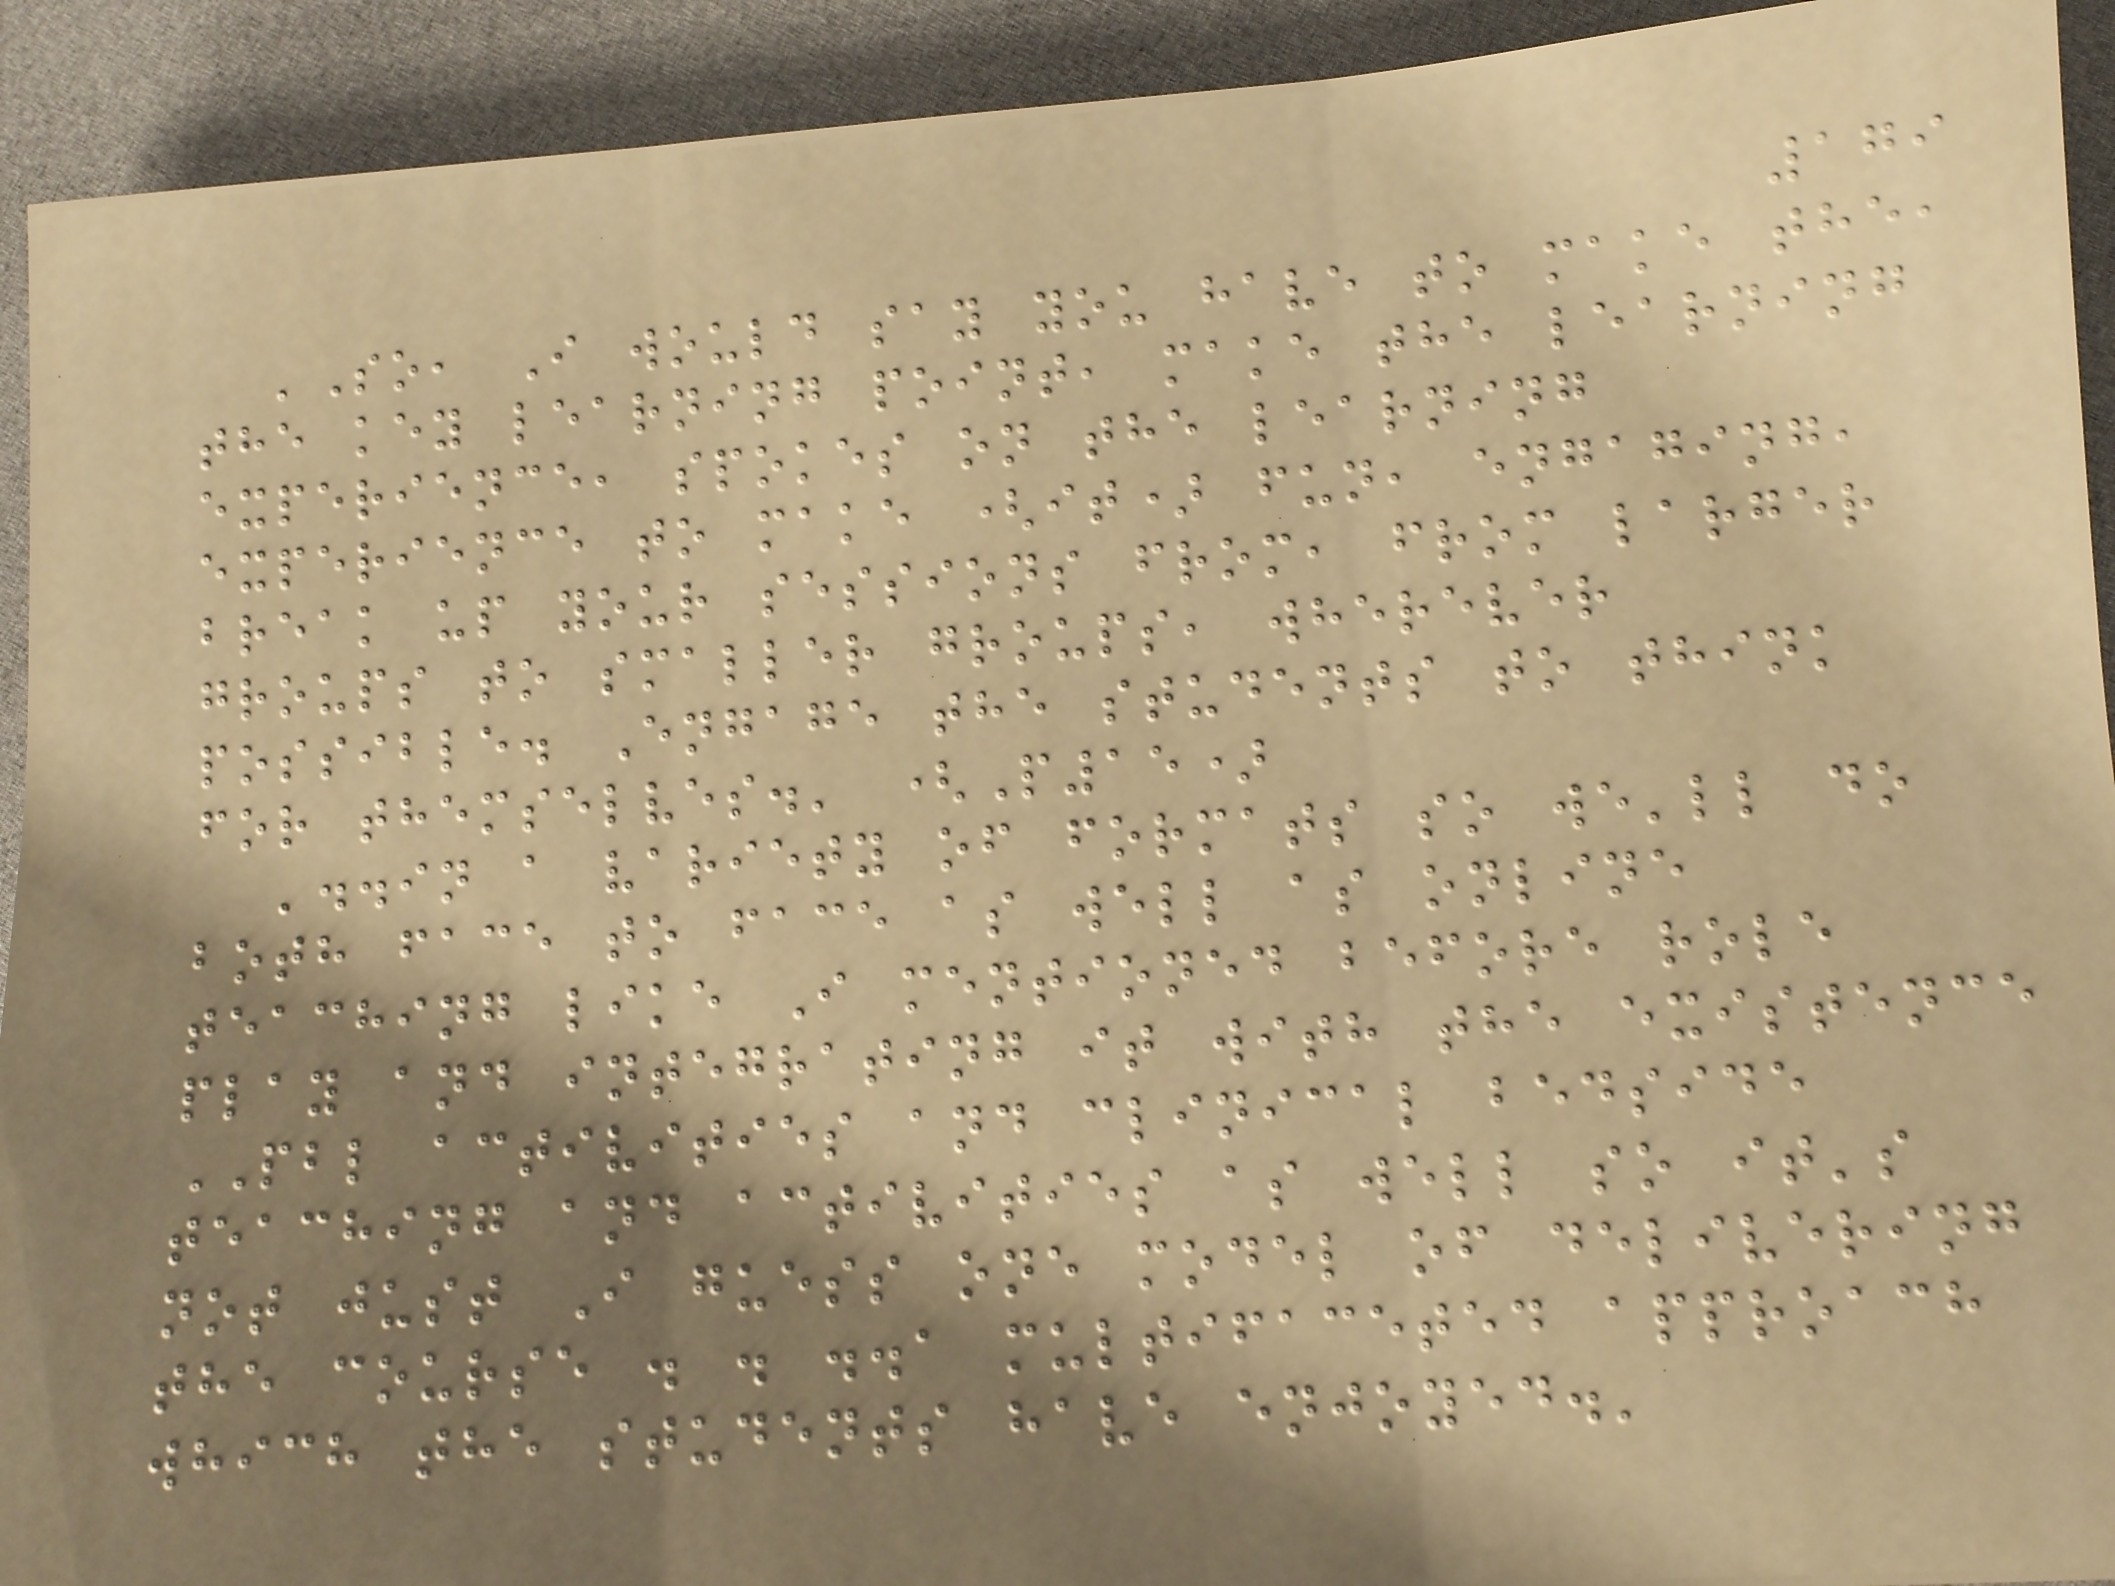179
'So, I would say you have to make the,
the key learning point, make the learning
experience, spokes on the learning
experience to make (it) fun, engaging,
break up your sessions from, from larger
groups to smaller groups, wherever
possible. Engage the students to think
for themselves.' (P15)
'..in a variety of formats so we'll do
both face to face as well as online
teaching like I mentioned before role
play and integrating it with the existence
PBL activities and clinical bedside
teaching and activities as well so it's
not just I guess one model of delivering
the course . . ..a multifaceted approach
which the students have enjoyed.'
